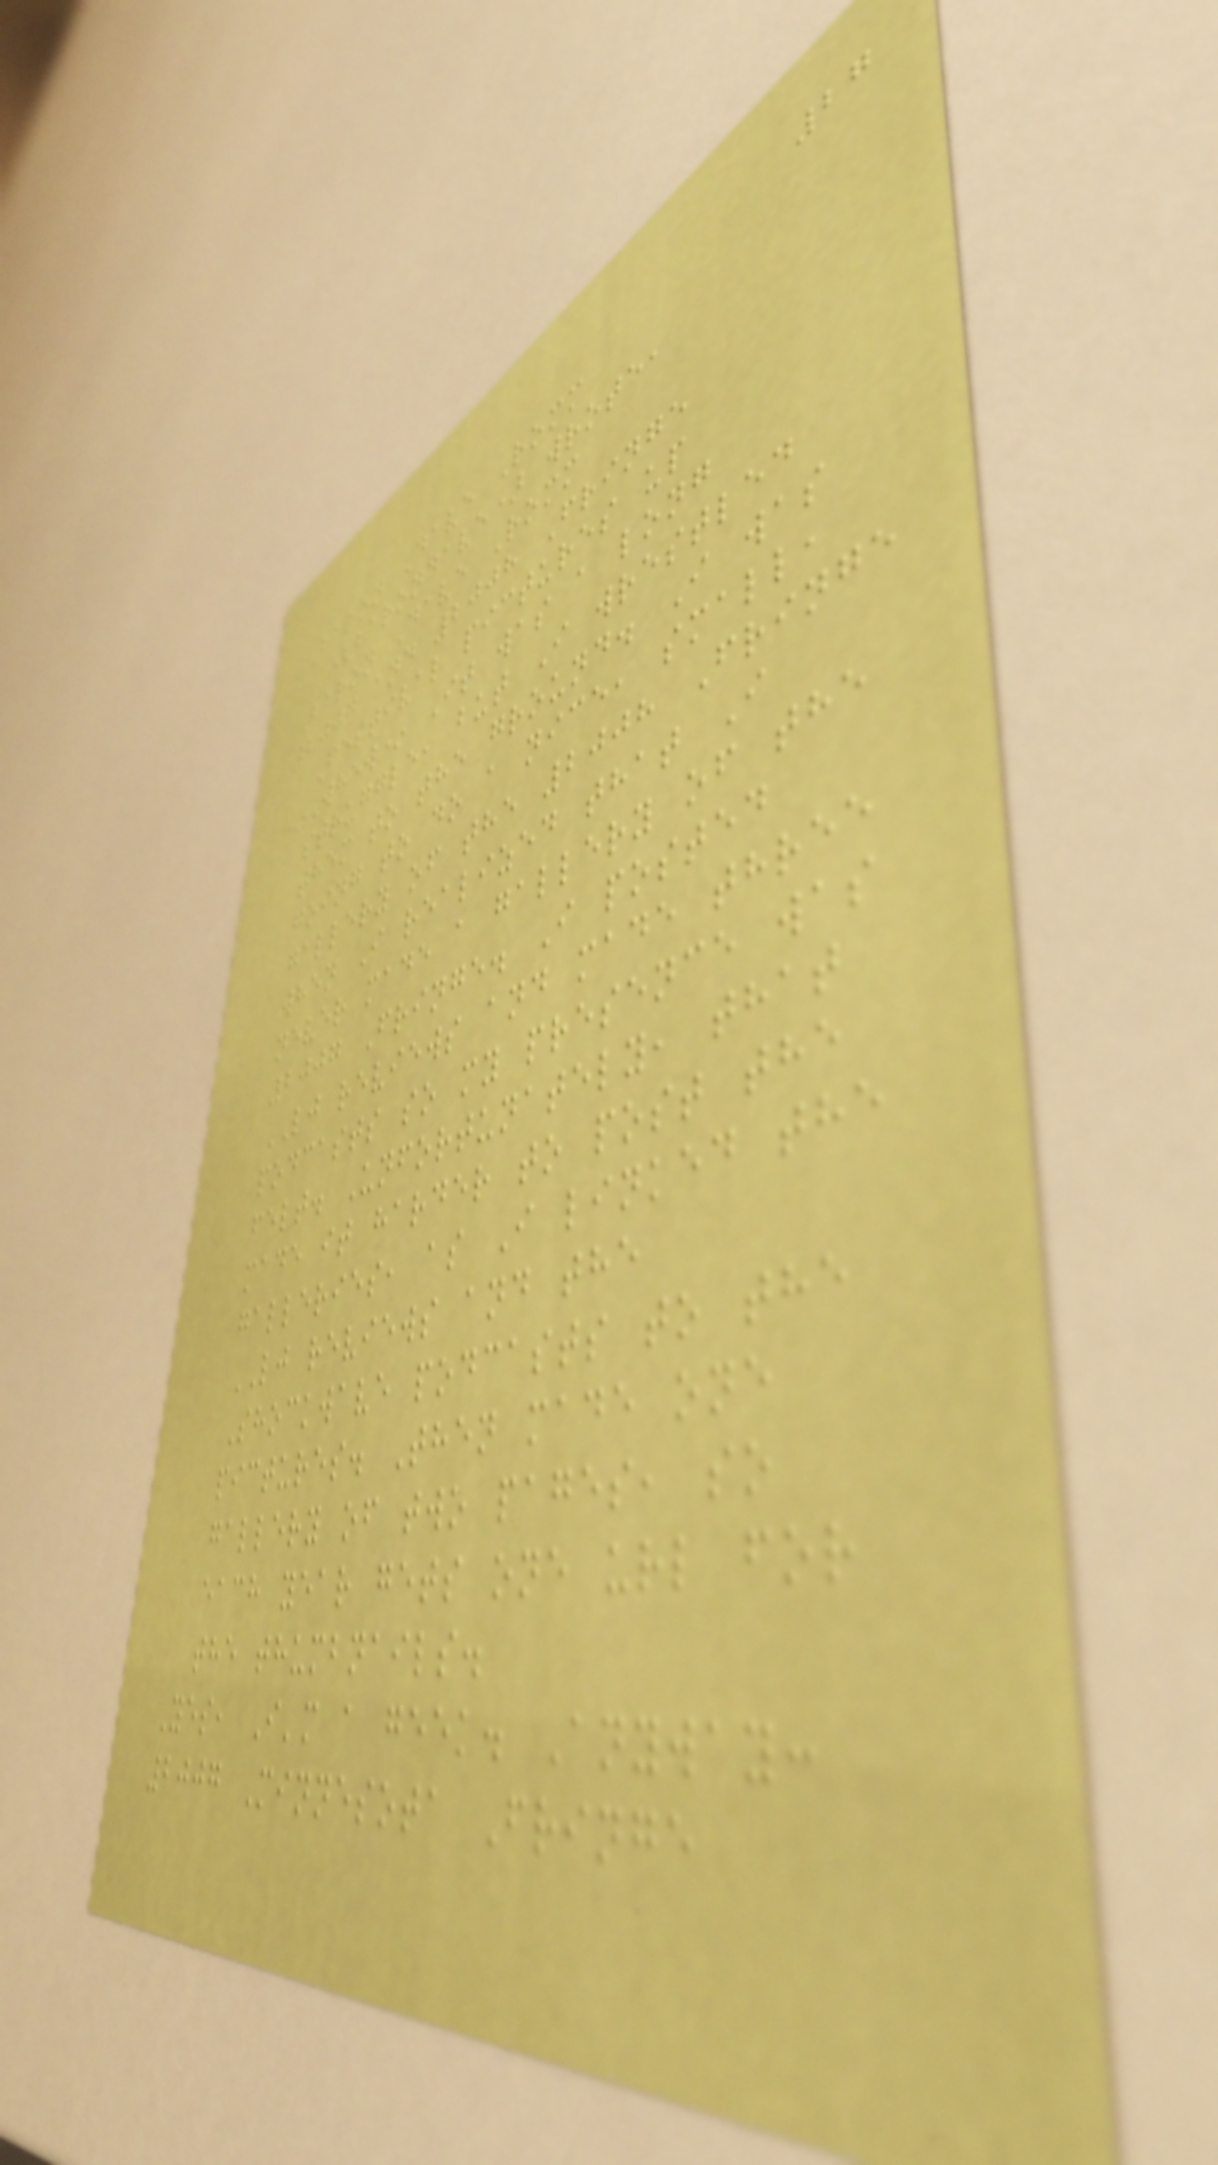27
Baron Dave Romm
(barondave) wrote,
Baron Dave Romm
2007 and 2008 Fringe
Festival pictures up
*Whew* It was a long
struggle, but I wrestled
them to the ground. I was
going to do a nice, small,
gallery of the 2008 Fringe
when I realized that I
never made a gallery of the
2007 Fringe. I posted
LJ reviews and made three
podcasts so my presence was
felt. Unfortunately, that
made it harder to post the
galleries, as I linked the
LJ reviews and the
Shockwave podcasts to the
pictures. Then made one
gallery of two pages, so
each year gets one url for
the thumbnails.
Yes, I'm a geek. Anyway:
2007 Minnesota Fringe
